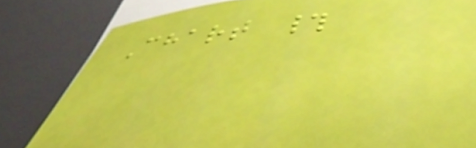Chart #
